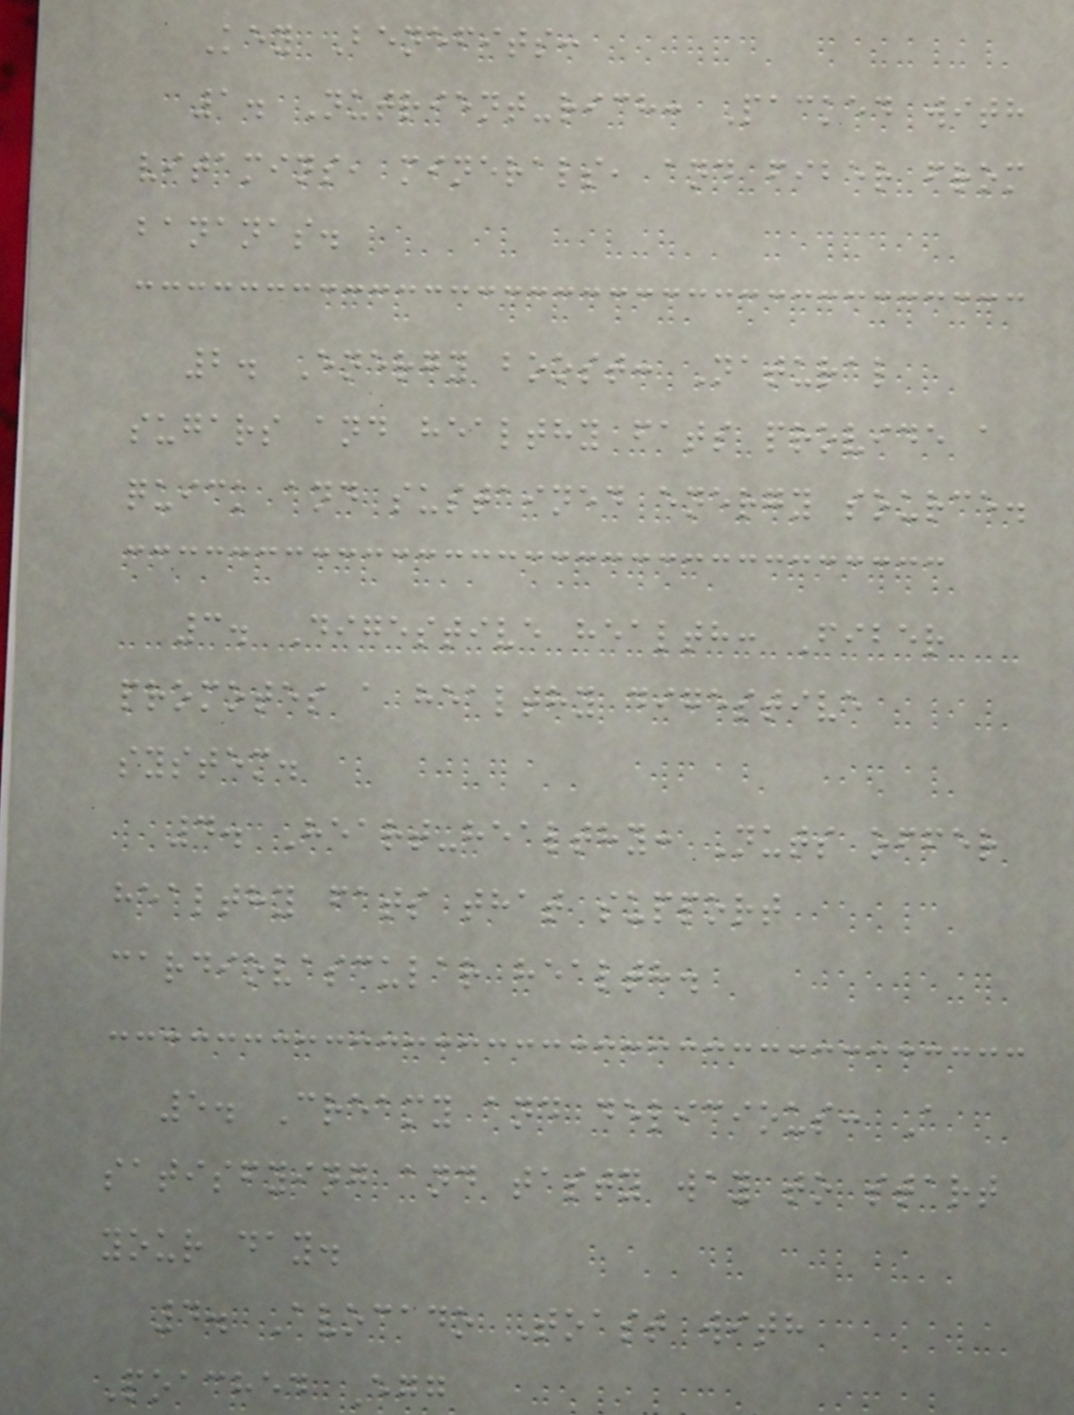Key Benefits:
1. Nutrient-rich: Packed with
vitamins, minerals, and fiber from
bananas.
2. Energy boost: Natural
sugars and healthy fats provide a
quick and sustained energy source.
3. Digestive health: Fiber
promotes a healthy digestive
system.
4. Heart-healthy: Nuts offer
healthy fats that support
cardiovascular health.
5. Creamy and delicious: A
satisfying and tasty way to start
your day.
4. Avocado Toast with
Poached Egg
